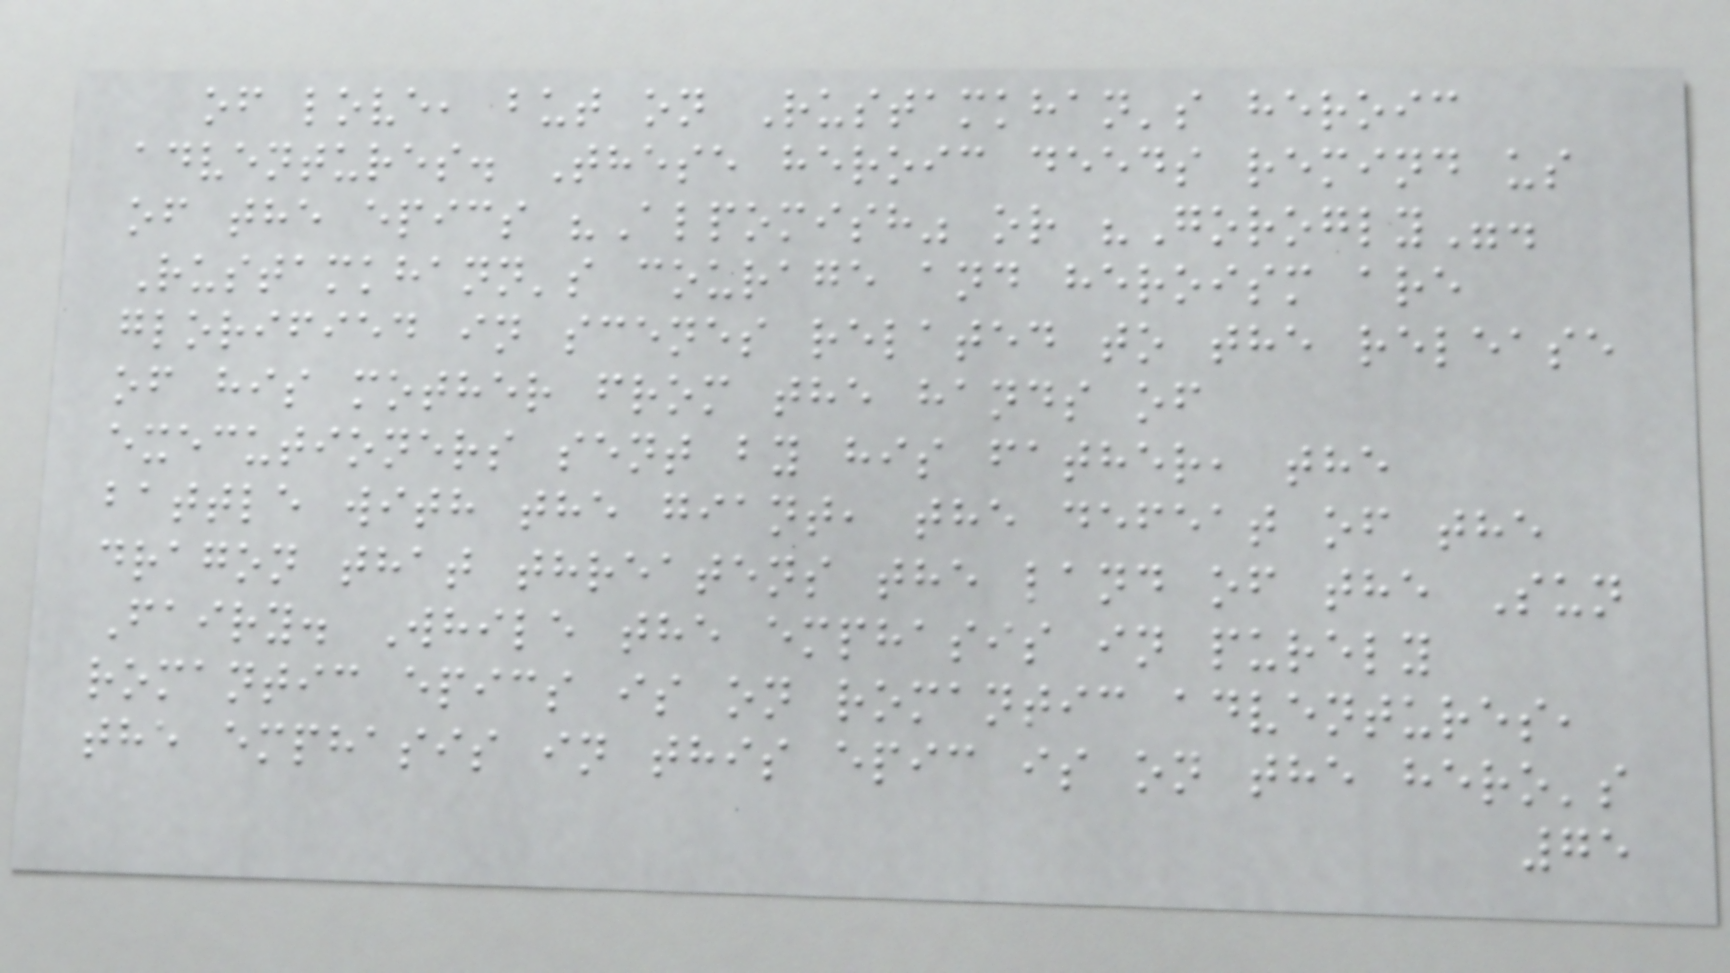of love, but on Rustamkhan's heroic
adventures. These heroic deeds remind us
of the epics "Alpomish" or "Gorogly".
Rustamkhann's courage and heroism are
glorified in scenes related to the release
of his mother from the hands of
executioners sent by his father, the
battle with the giant, the defeat of the
dragon that threatens the land of the Sun
Fairy. While the emphasis in purely
romantic epics is on romantic adventures,
the emphasis in this epic is on the hero's
75
